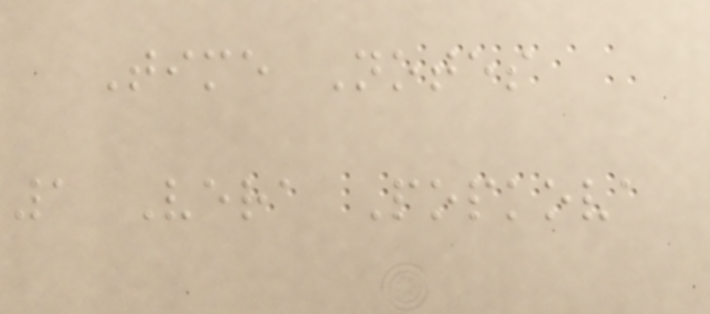Time Notes
1 Vera Popkova
